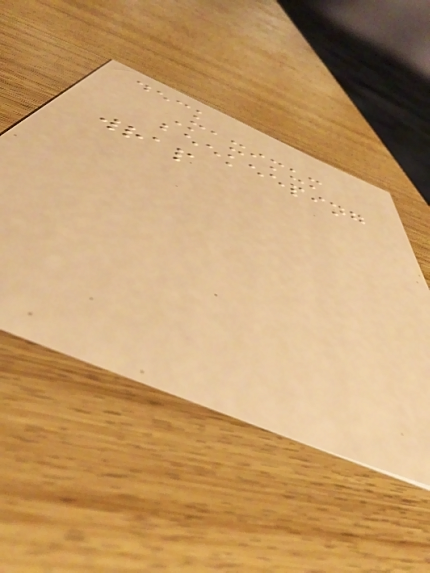deck
Maximum
beekeeping
wrap
